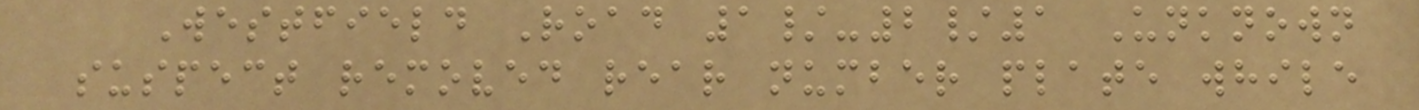Westfield Road 1/-2/1 Unknown
suspect removed rear number plate while
